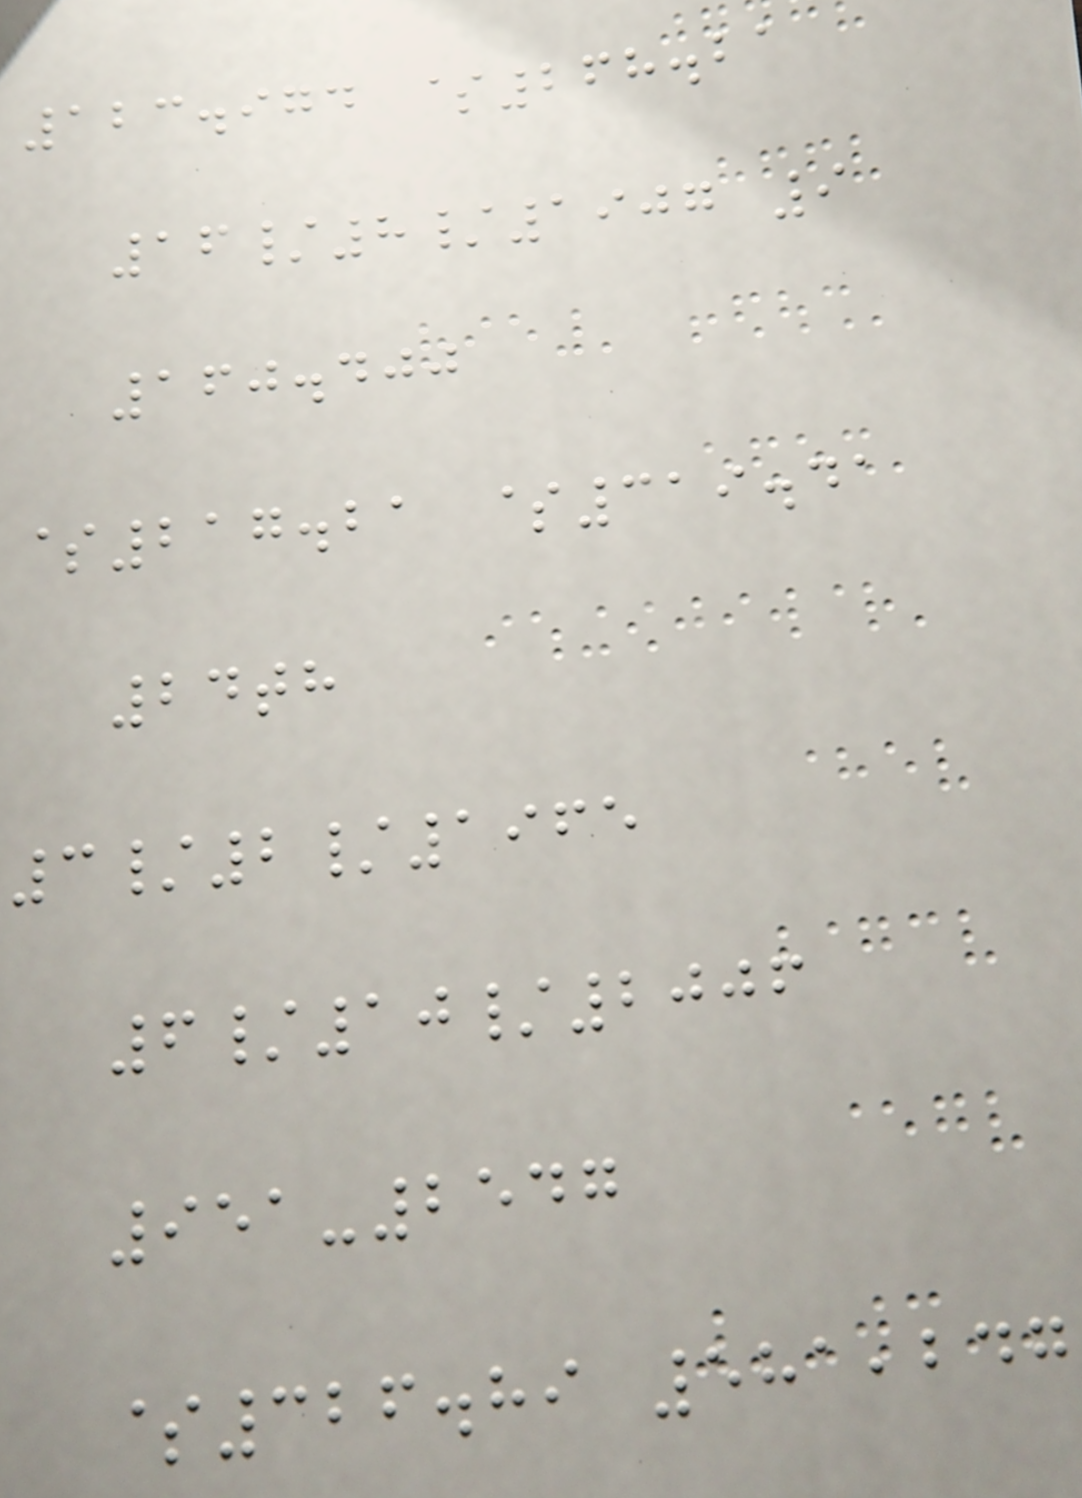123.974 $268.21
16/8/1907 9
160.400
$217.21 $319.41
24th
3/2/1965
6/10/2006
951-2547
$326.89 581,247
